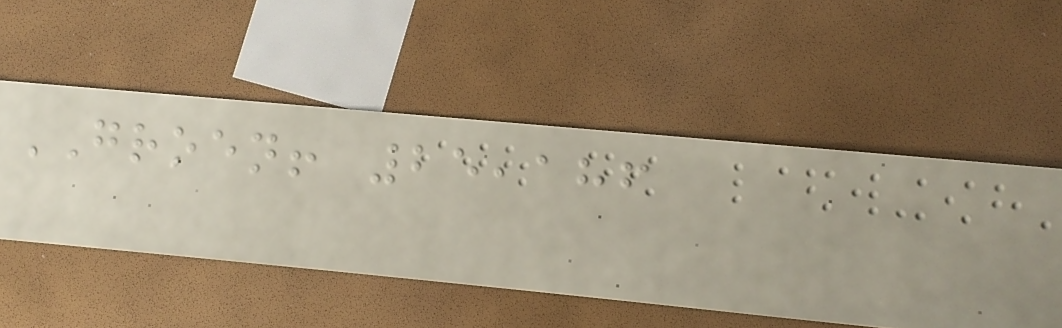GROEN! 25,186
